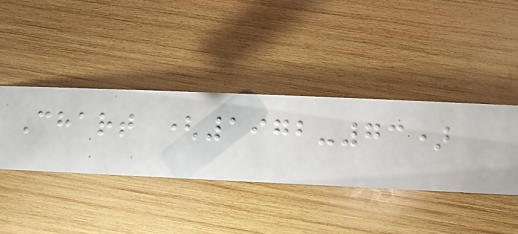Chart (1972-73)
